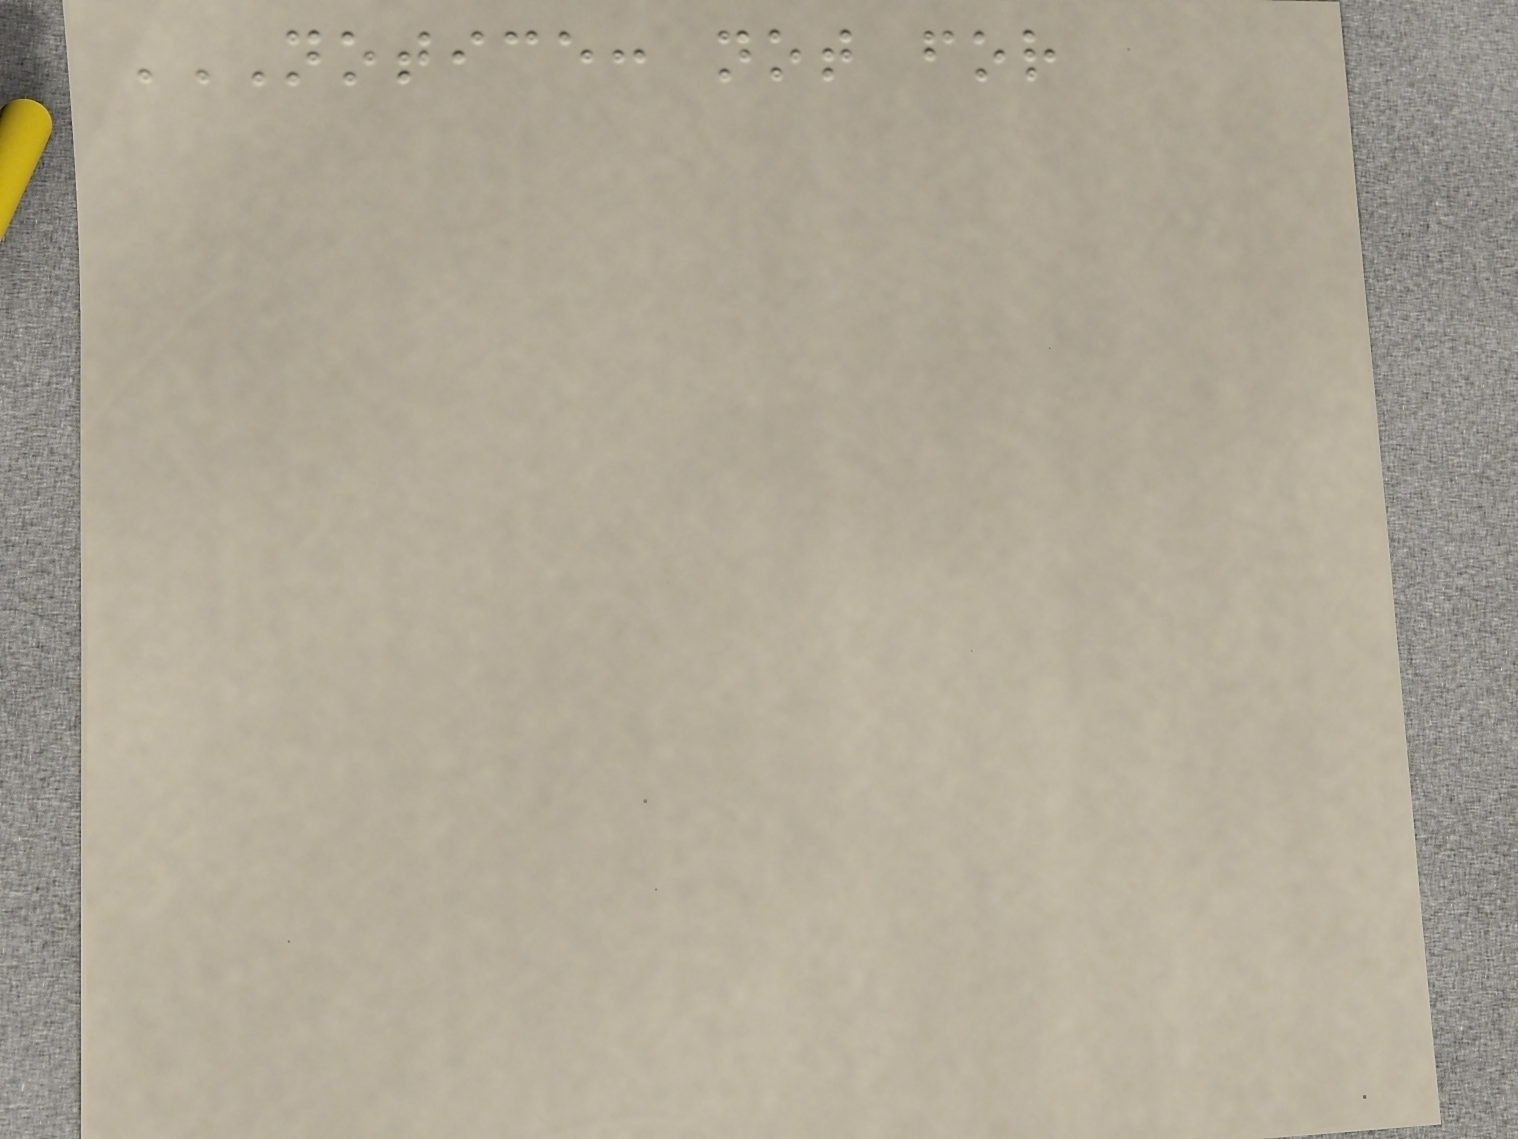NOTICE: NOT FOR
